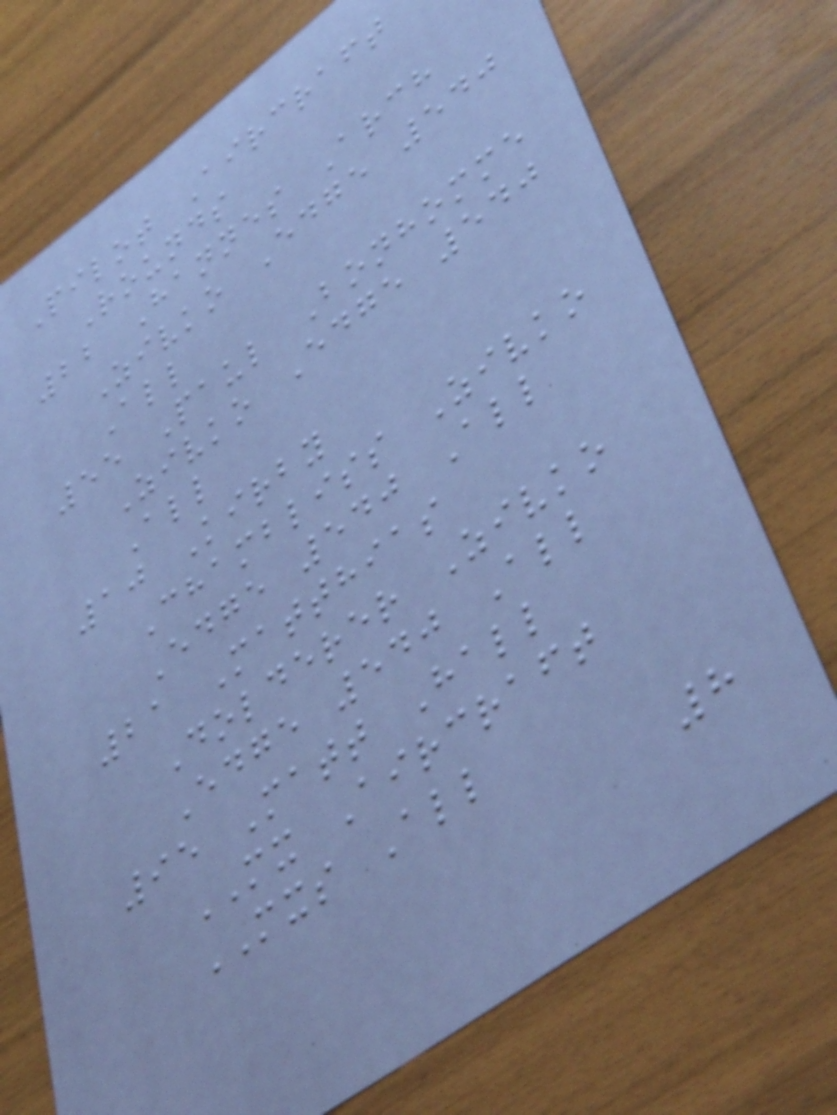Pilot Aircraft
Rounds
22 Hannes Arch
Zivko Edge 540
All
55 Paul Bonhomme
Zivko Edge 540
All
10 Kirby
Chambliss Zivko
Edge 540 All
21 Matthias
Dolderer Zivko
Edge 540 All
95 Matt Hall
MX Aircraft
MXS All
8
